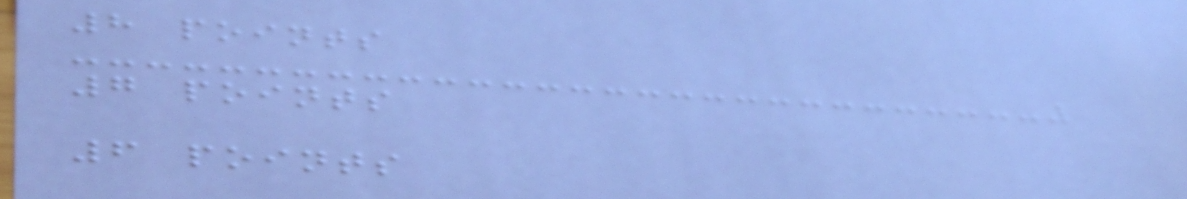8 points
7 points
6 points
